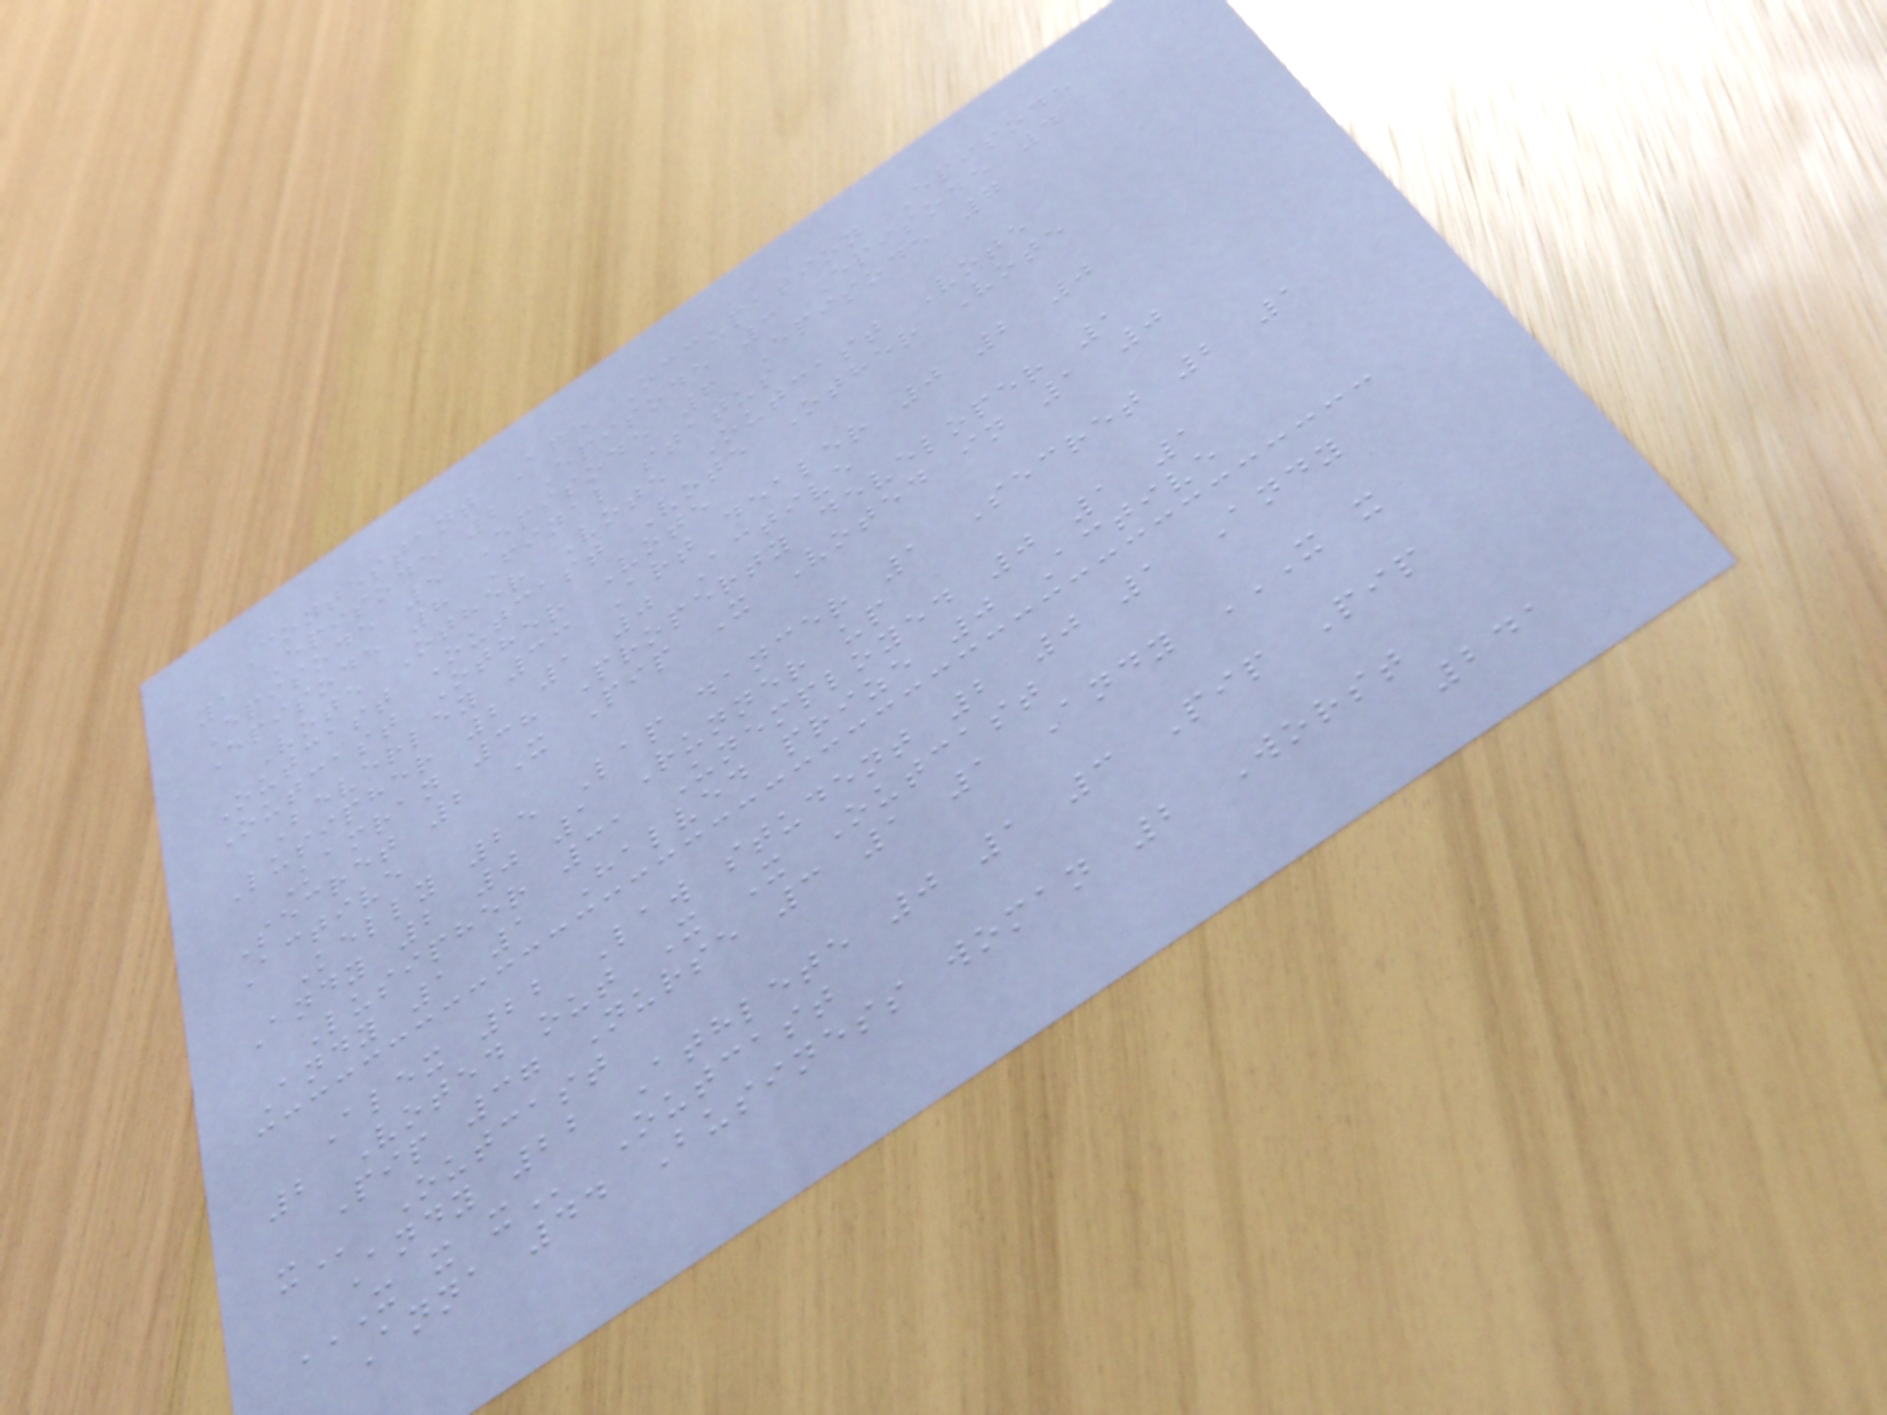Contestant Age Occupation Episode
1 Episode 2 Episode 3 Episode 4
Episode 5 Episode 6 Episode 7
Episode 8 Final status
Vote Other Vote Outcast Vote
Outcast Outcast Vote Other Vote
Outcast Other Vote
Beverley 33 Art dealer 0 2 0
Lusipher 2 1 0 Active
Kamran 38 Property developer 1
Secret 2 X Pip X Voted in 1 0
Active
Kelly 25 Lap dancer 1 Secret 2 1
Andy 2 0 1 Runner up
Lusipher 31 Unemployed 0 1 1
Andy 1 1 Halved prize 0 Active
Alex 22 Law student 2 0 1 Andy
2 Voted out X X Outcast
Pip 37 Nurse 3 1 1 Andy X X
X Outcast
Andy 22 Athlete 0 1 3 Pip Pip
X X X Outcast
Anna 44 Business woman 2 Worst
241
